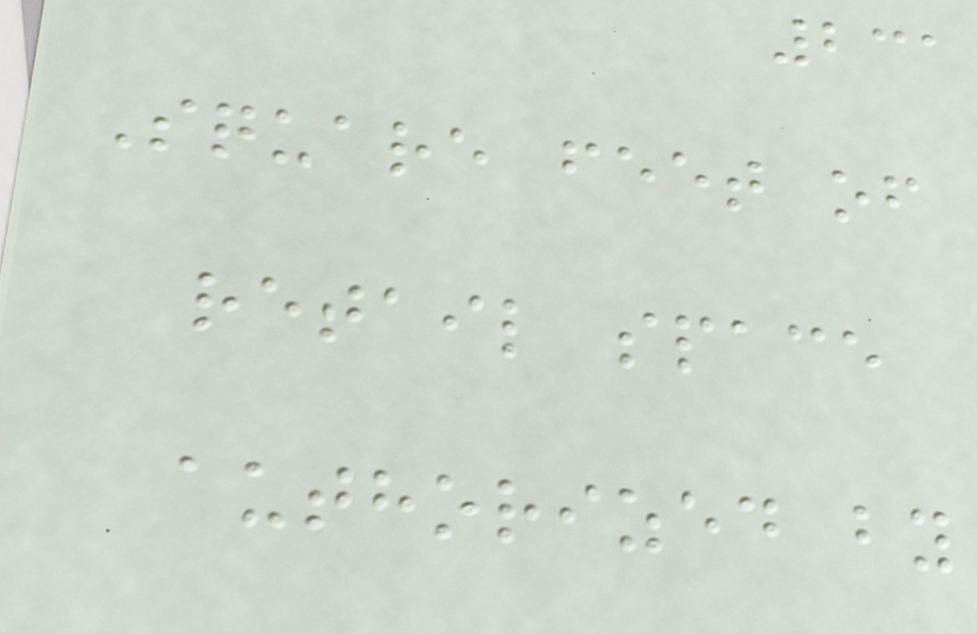231
Square feet of
retail space
authorized by
